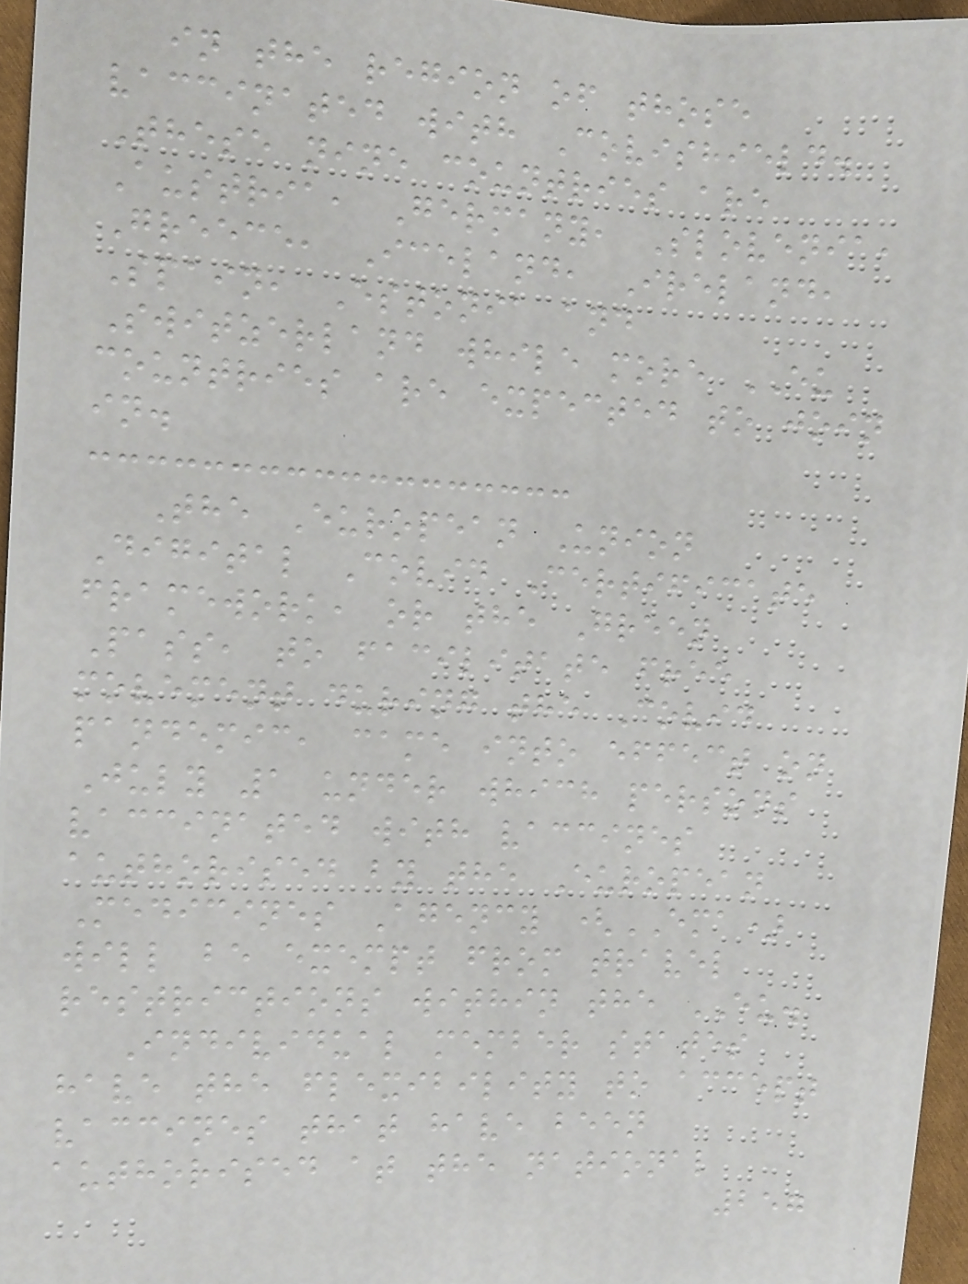in the region of those
vaccinated with Covishield.
These nine countries are
Austria, Germany, Slovenia,
Greece, Iceland, Ireland,
Spain, Estonia and
Switzerland while more EU
countries are expected to join
in.
The European Union
Digital Covid Certificate
framework, or the Green
Pass, to facilitate free
movement during the Covid
pandemic, came into effect on
July 1 under which persons
vaccinated with vaccines
authorised by the European
Medicines Agency (EMA)
will be exempt from travel
restrictions within the EU.
Individual member states
have the flexibility to accept
vaccines that have been
authorised at the national
257
